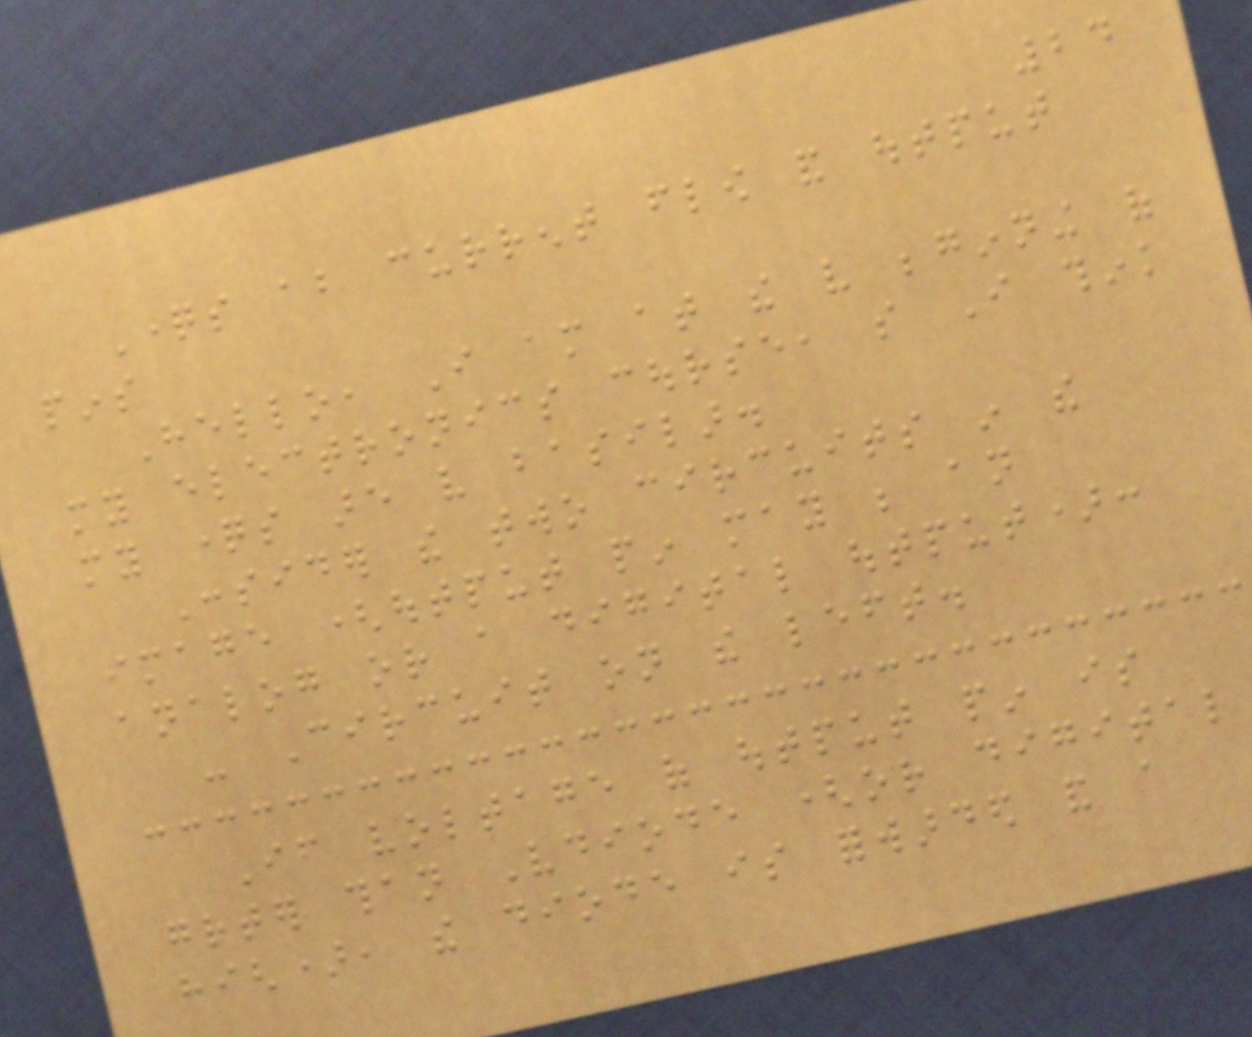24
Questions about current flow and output
pins
Hello, I am at the very beginning of
my electronics course, so I think
my questions are very basilar.
Consider the two circuits in the
image (output pin may be an
analog or a digital output):
- Circuit on the left.
If voltage of output pin is
greater than Vdiode (or digital
high), the diode is forwarded and a
